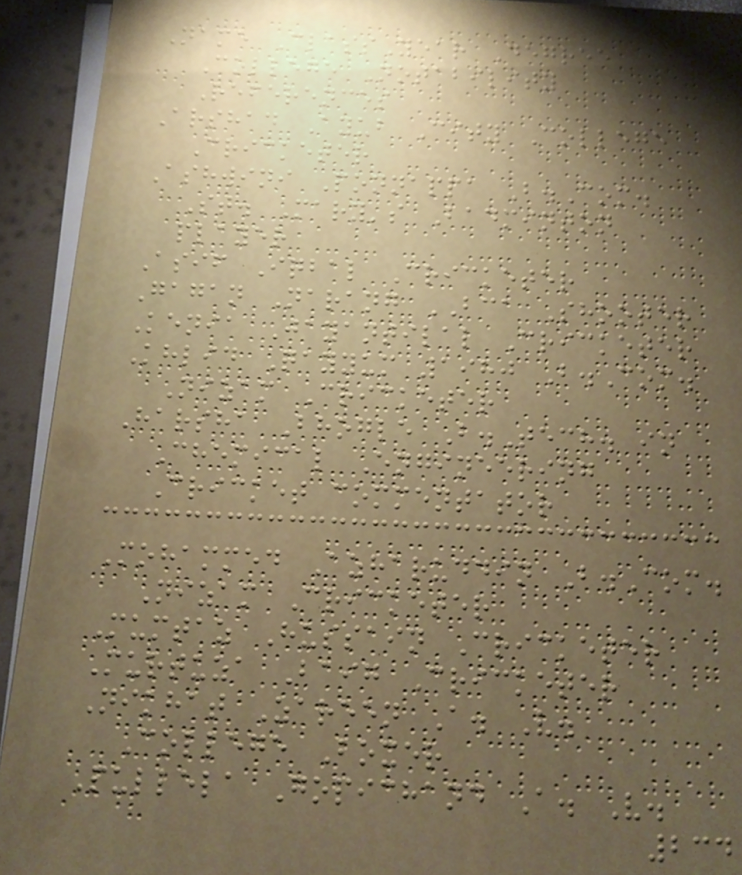Name ClassYear Degree
College Notability
References
Arshad Ayub City College
Cricketer
Ashwini Ponnappa B.Com.
St. Mary's Badminton
player
Asif Iqbal Cricketer
Gagan Narang BCA Shooter
Kenia Jayantilal Cricketer
Khlid Qayyum 1980 B.Com.
Nizam Cricketer
Harsha Bhogle B.Tech. in
Chemical Engineering
Cricket commentator
Mohammed Azharuddin B.Com.
Nizam Cricketer
Mumtaz Hussain Cricketer
Murtuza Baig Cricketer
Nikhat Zareen A. V.
College Boxer
Pullela Gopichand A. V.
234
